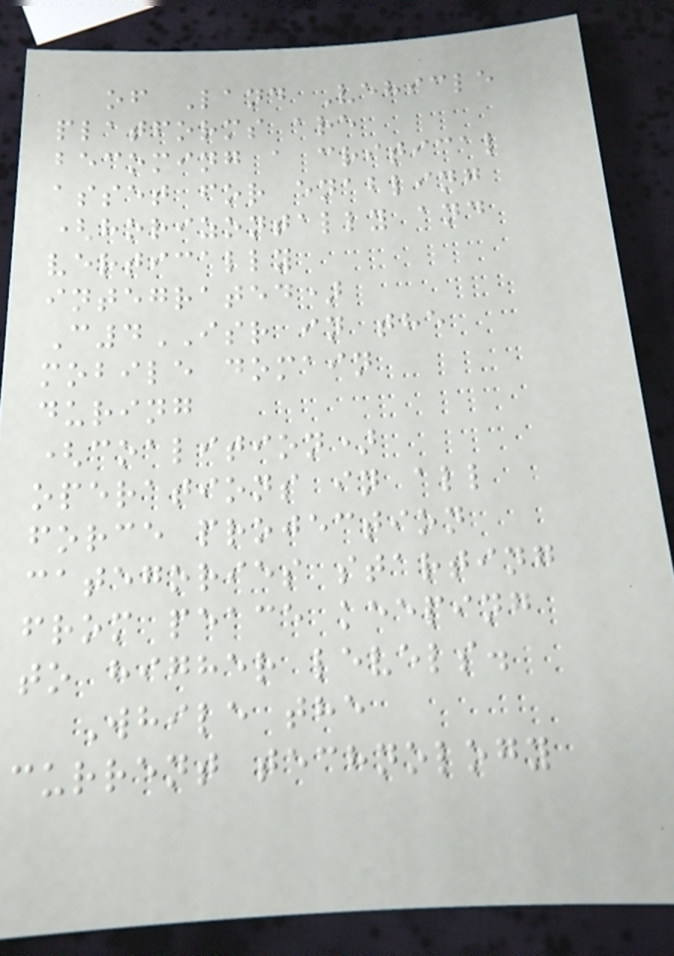of Land Vehicle
platforms are
becoming a critical
asset for enabling
(horizontally and
vertically
integrated)
C4ISR in the
mobile domain
during
(coalition)
operations in all
force projection
categories starting
from peace keeping
to higher levels.
While the
current technology
